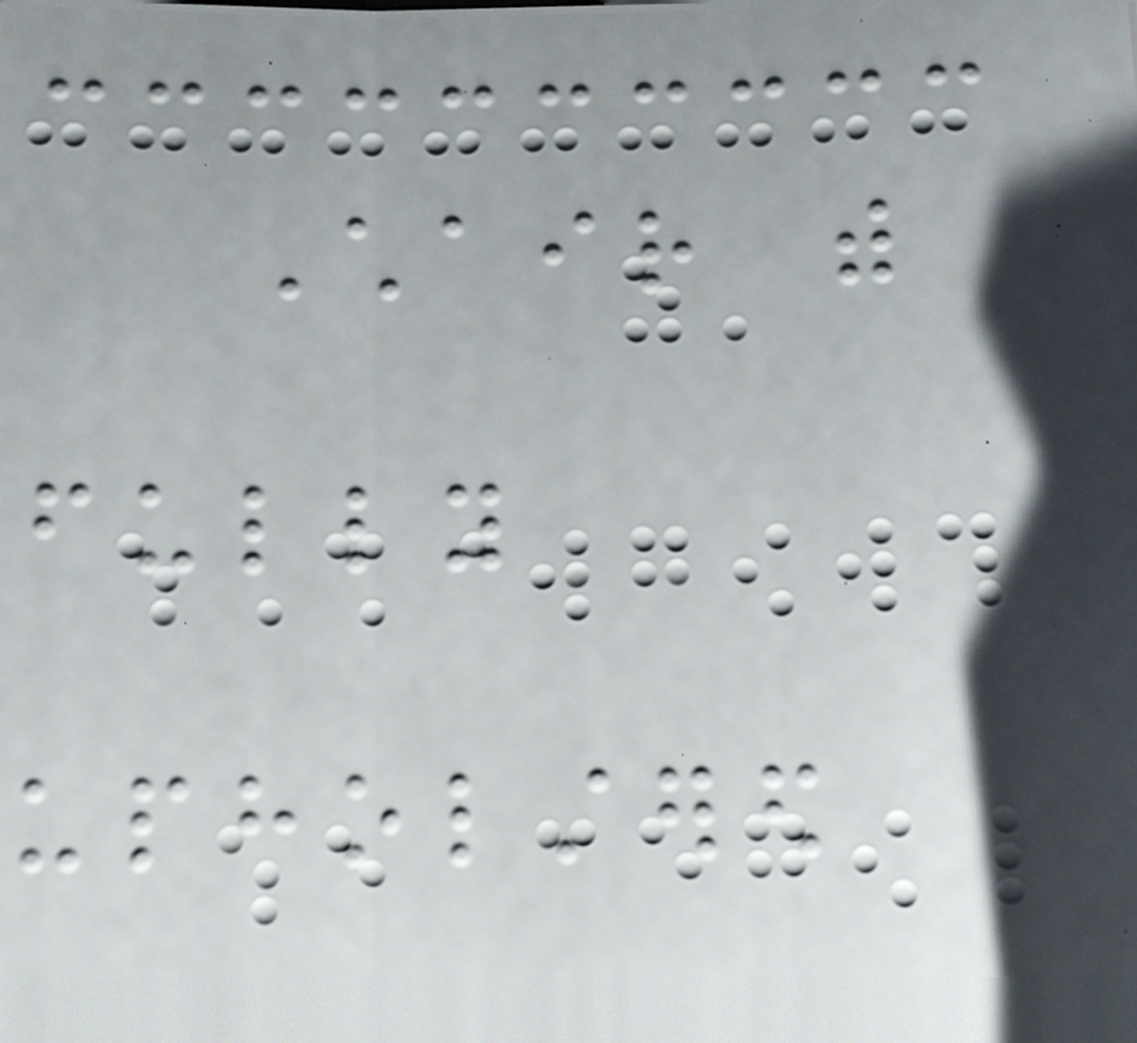Chair with
fully
upholstered
